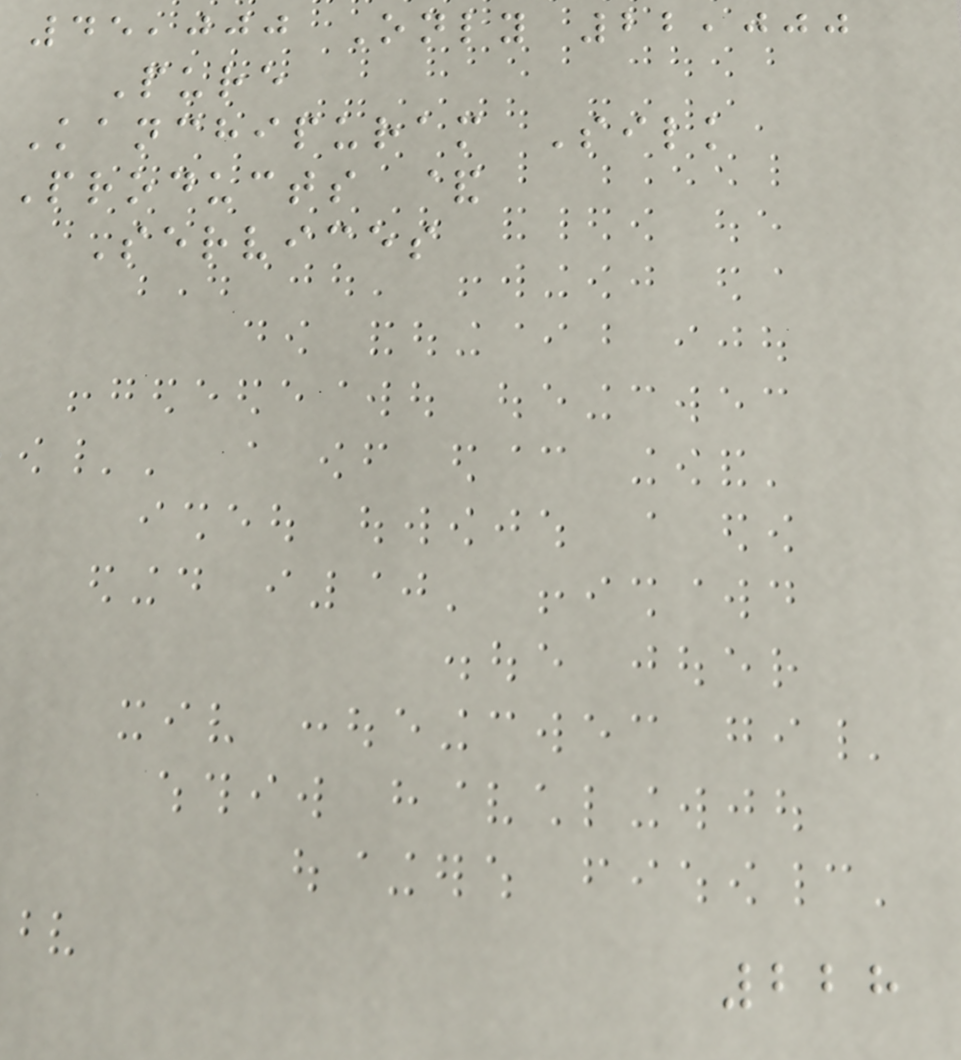45,000 Only 22,000
Pure
Kanchipuram Silk
Products &
Services
228
